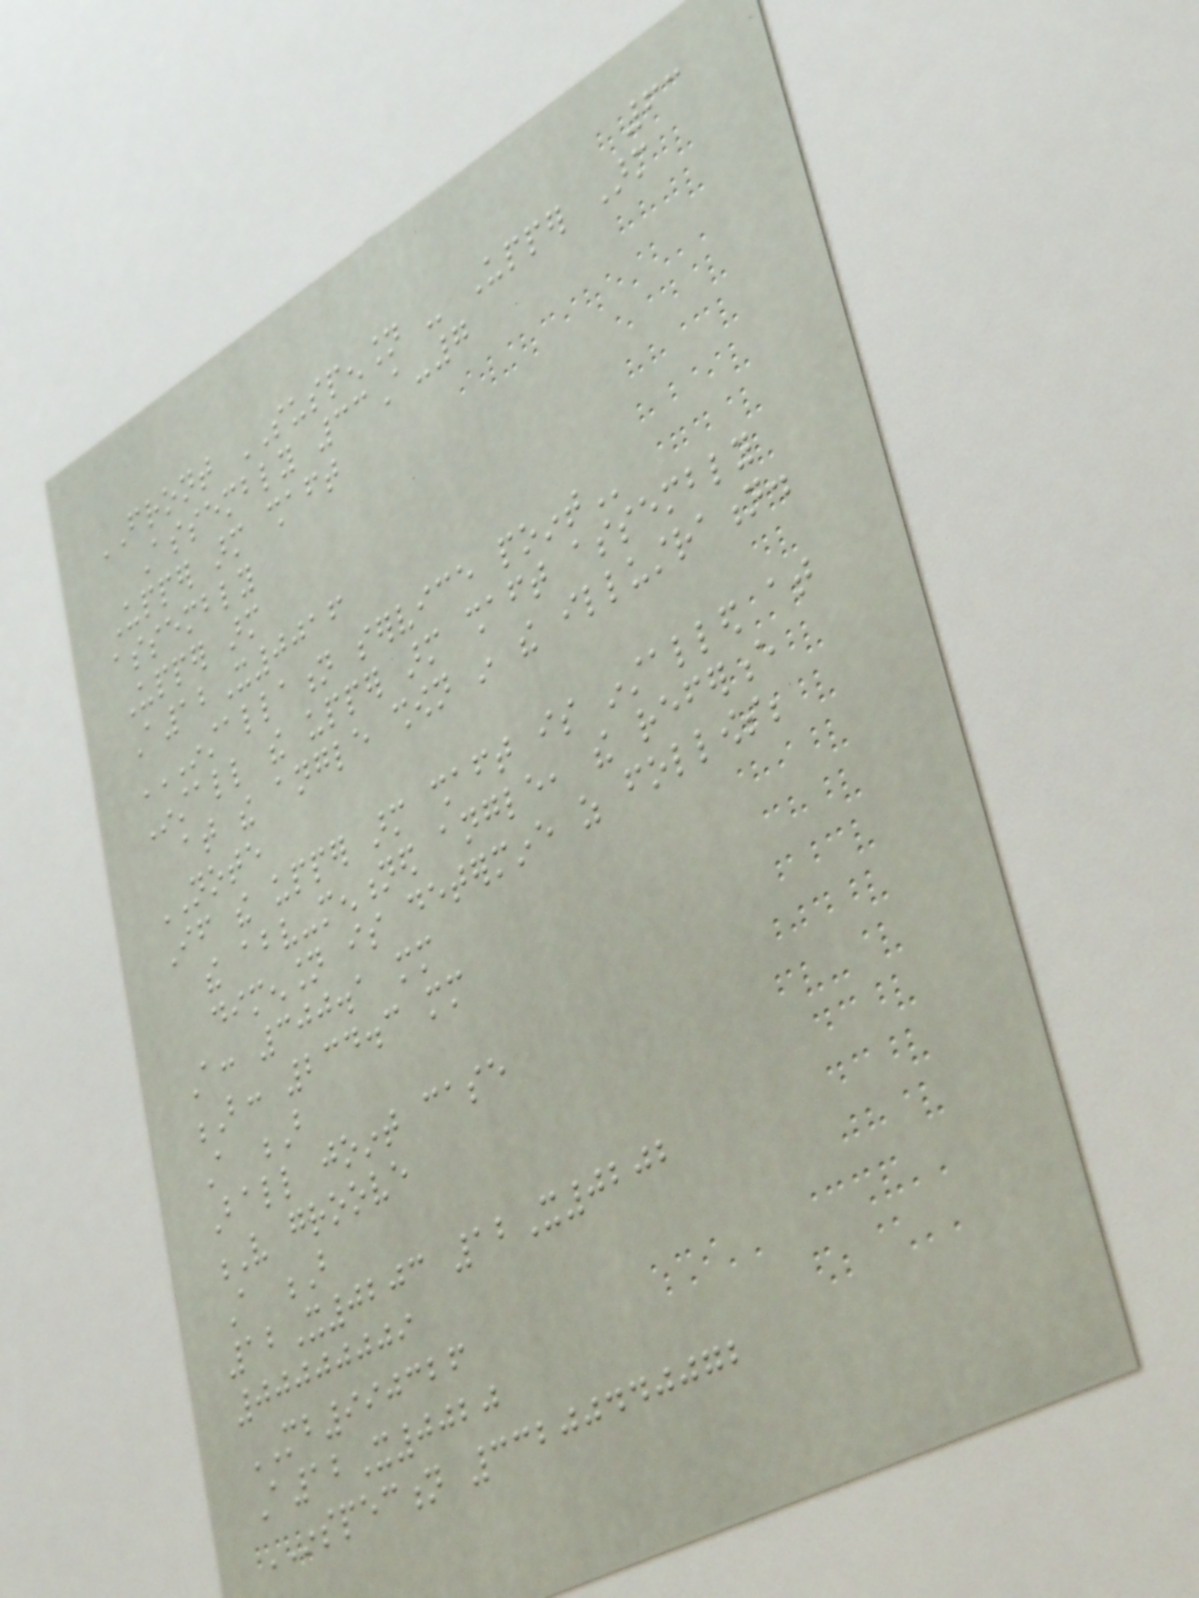63
FRONT SUSPENSION - Upper Arm
Assembly 33A-7
Upper arm shaft
assembly
Upper arm
A12X0016
INSTALLATION SERVICE POINT
Install the upper arm shaft assembly
at the angle shown in the illustration.
NOTE
If the upper arm shaft is installed at
the above-mentioned angle, the reference
dimension is determine as follows;
A: 300.1 mm
B: 234.3 mm
A B
Ball joint case
V groove
A B
12X0203 12X0202
00000009
MB990326
A12X0020
INSPECTION 33200440072
